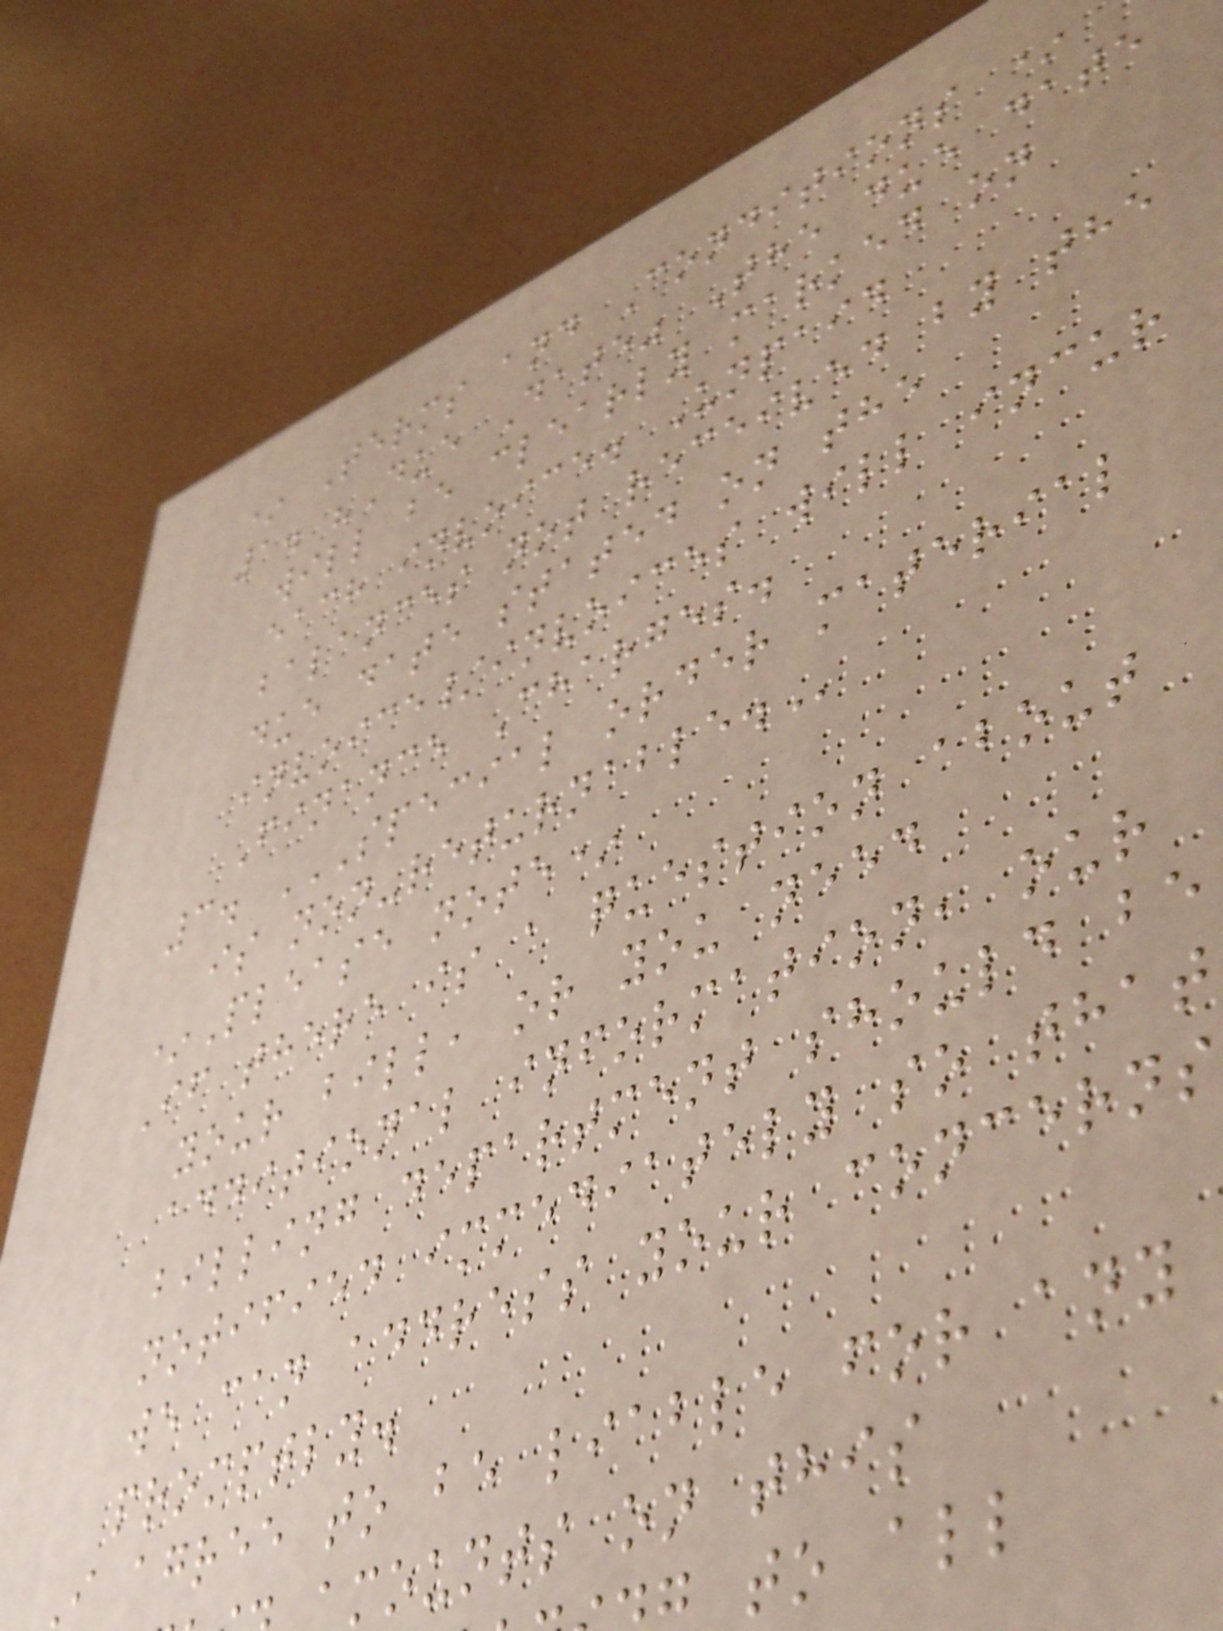* Terms and Conditions *
1. "Due Date" The due date
will be clearly marked on
each invoice. Unpaid
balances not received by the
due date stated on the
invoice/invoices will incur
Finance Charges.
3. SPECIAL ORDER MATERIAL
*Please note*
If there is a question about
your bill, or you need
additional information, our
billing department should be
notified immediately so that
we can address your concerns
promptly.
i agree to be liable for any
mounts on this
to all
